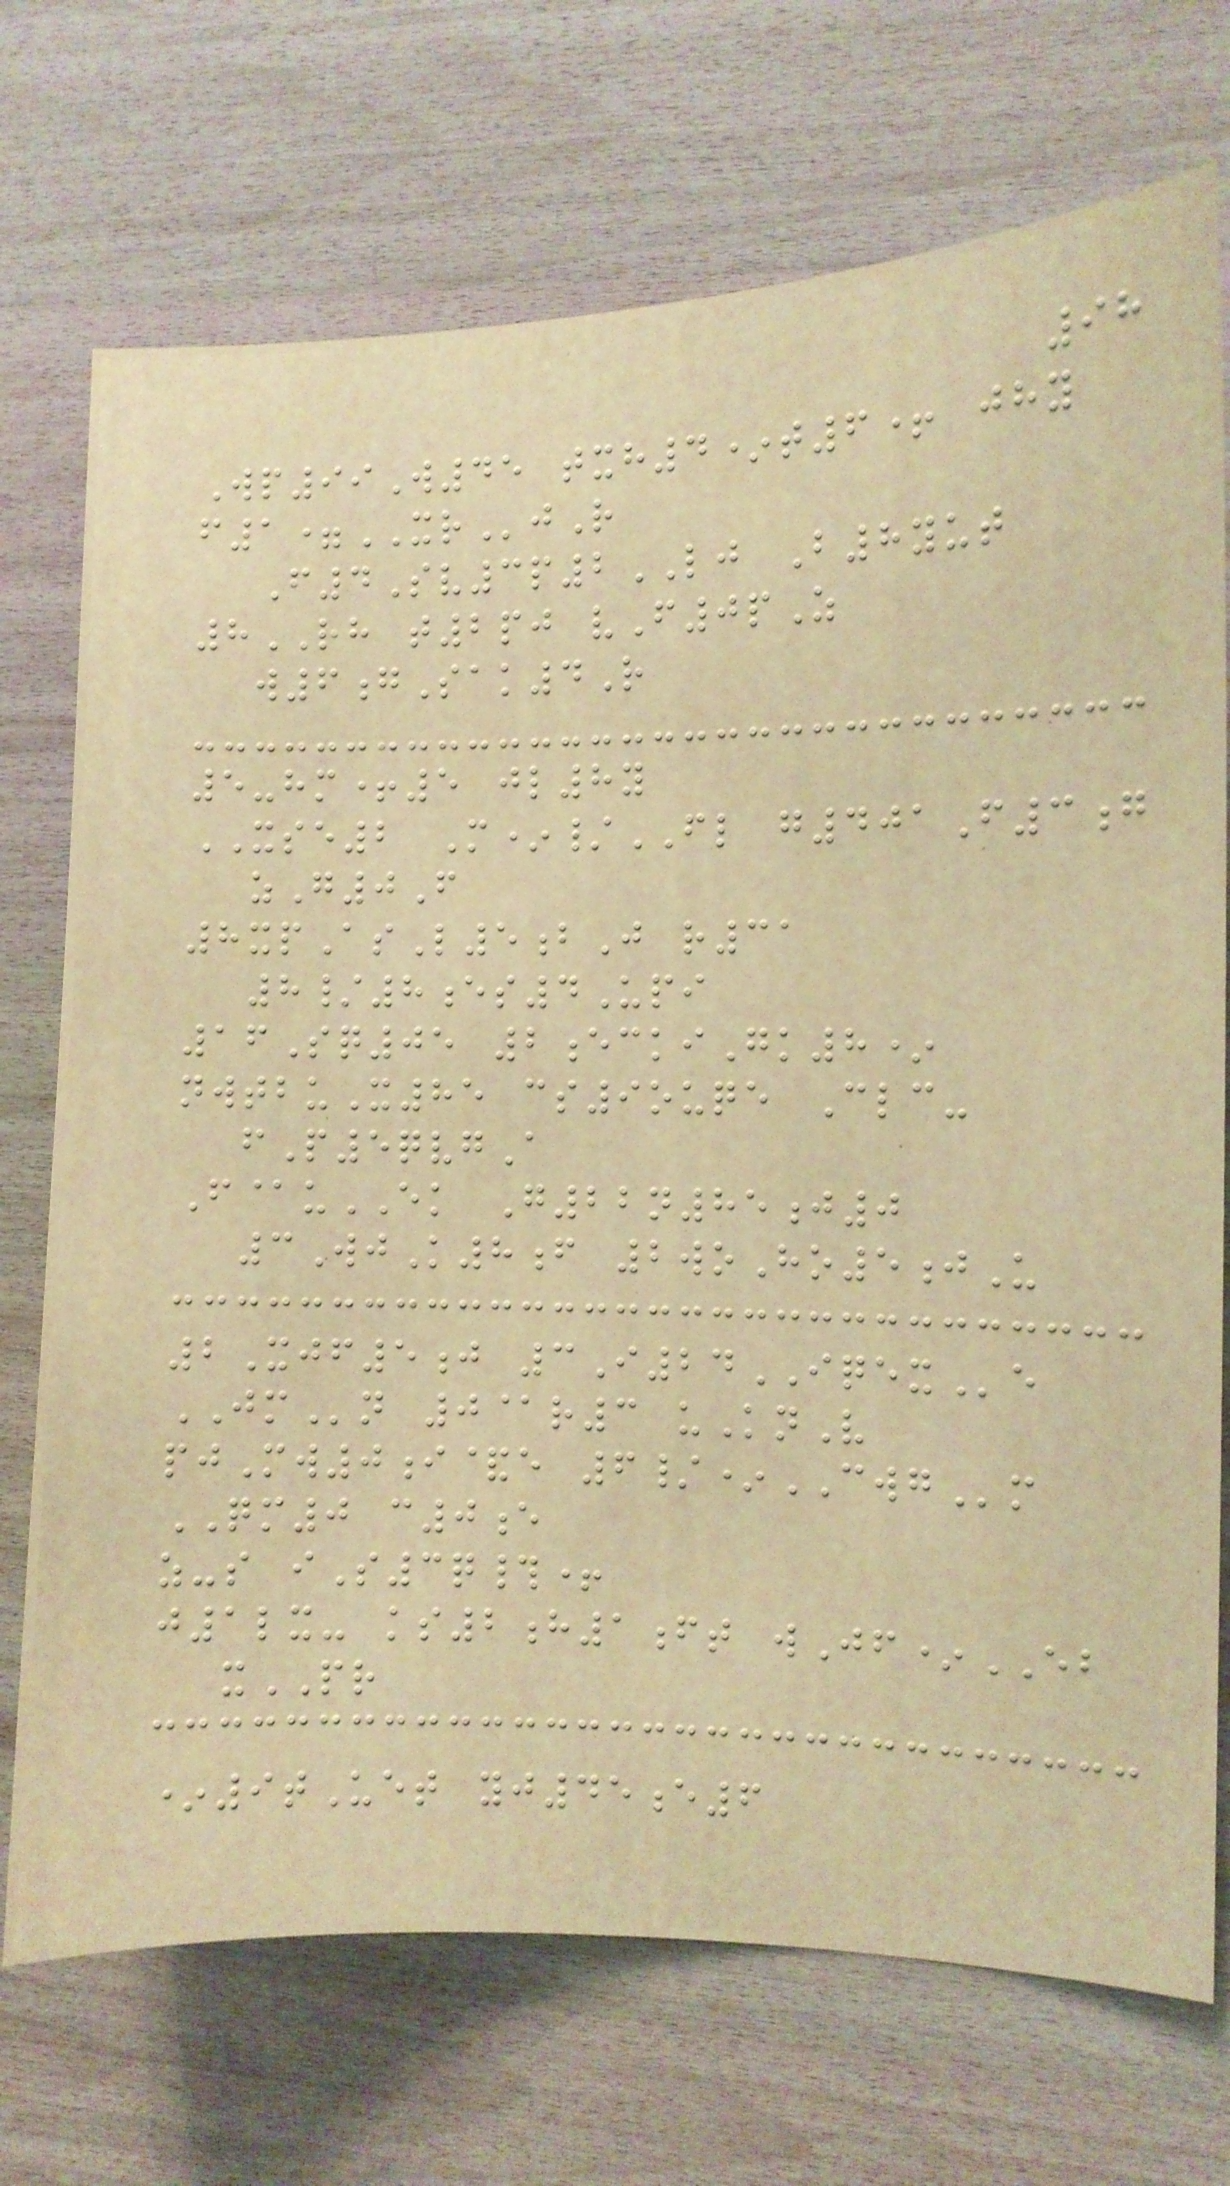98
Wp99W45 txh4*t6+ jhy
f1=XRjR
F4Sv3p2LJ B8yut
8RH t2pj vF0pZ
w6gSak4R
5-hm+5 jl8y
XSE2 M*/FL g401F3g
zG0F
8xpAsL5bJ r31
8/8es4Upi
16Sq05 2eckiGk8*
nwtbuX85 cs9ouqe Clc-
fP5qvgA
F@uEK G22n85j0
3WjK8f 2woHo5jU
2Xjf5j 3I24IQEXe
JMn 0@r3 uKnV
pjMw0i&e 6/*CWGm
QM0 c0e
z-s iS3q#+
j1lx- ks2h1ft wJf*EB
xPR
*9tUet yj45e6
